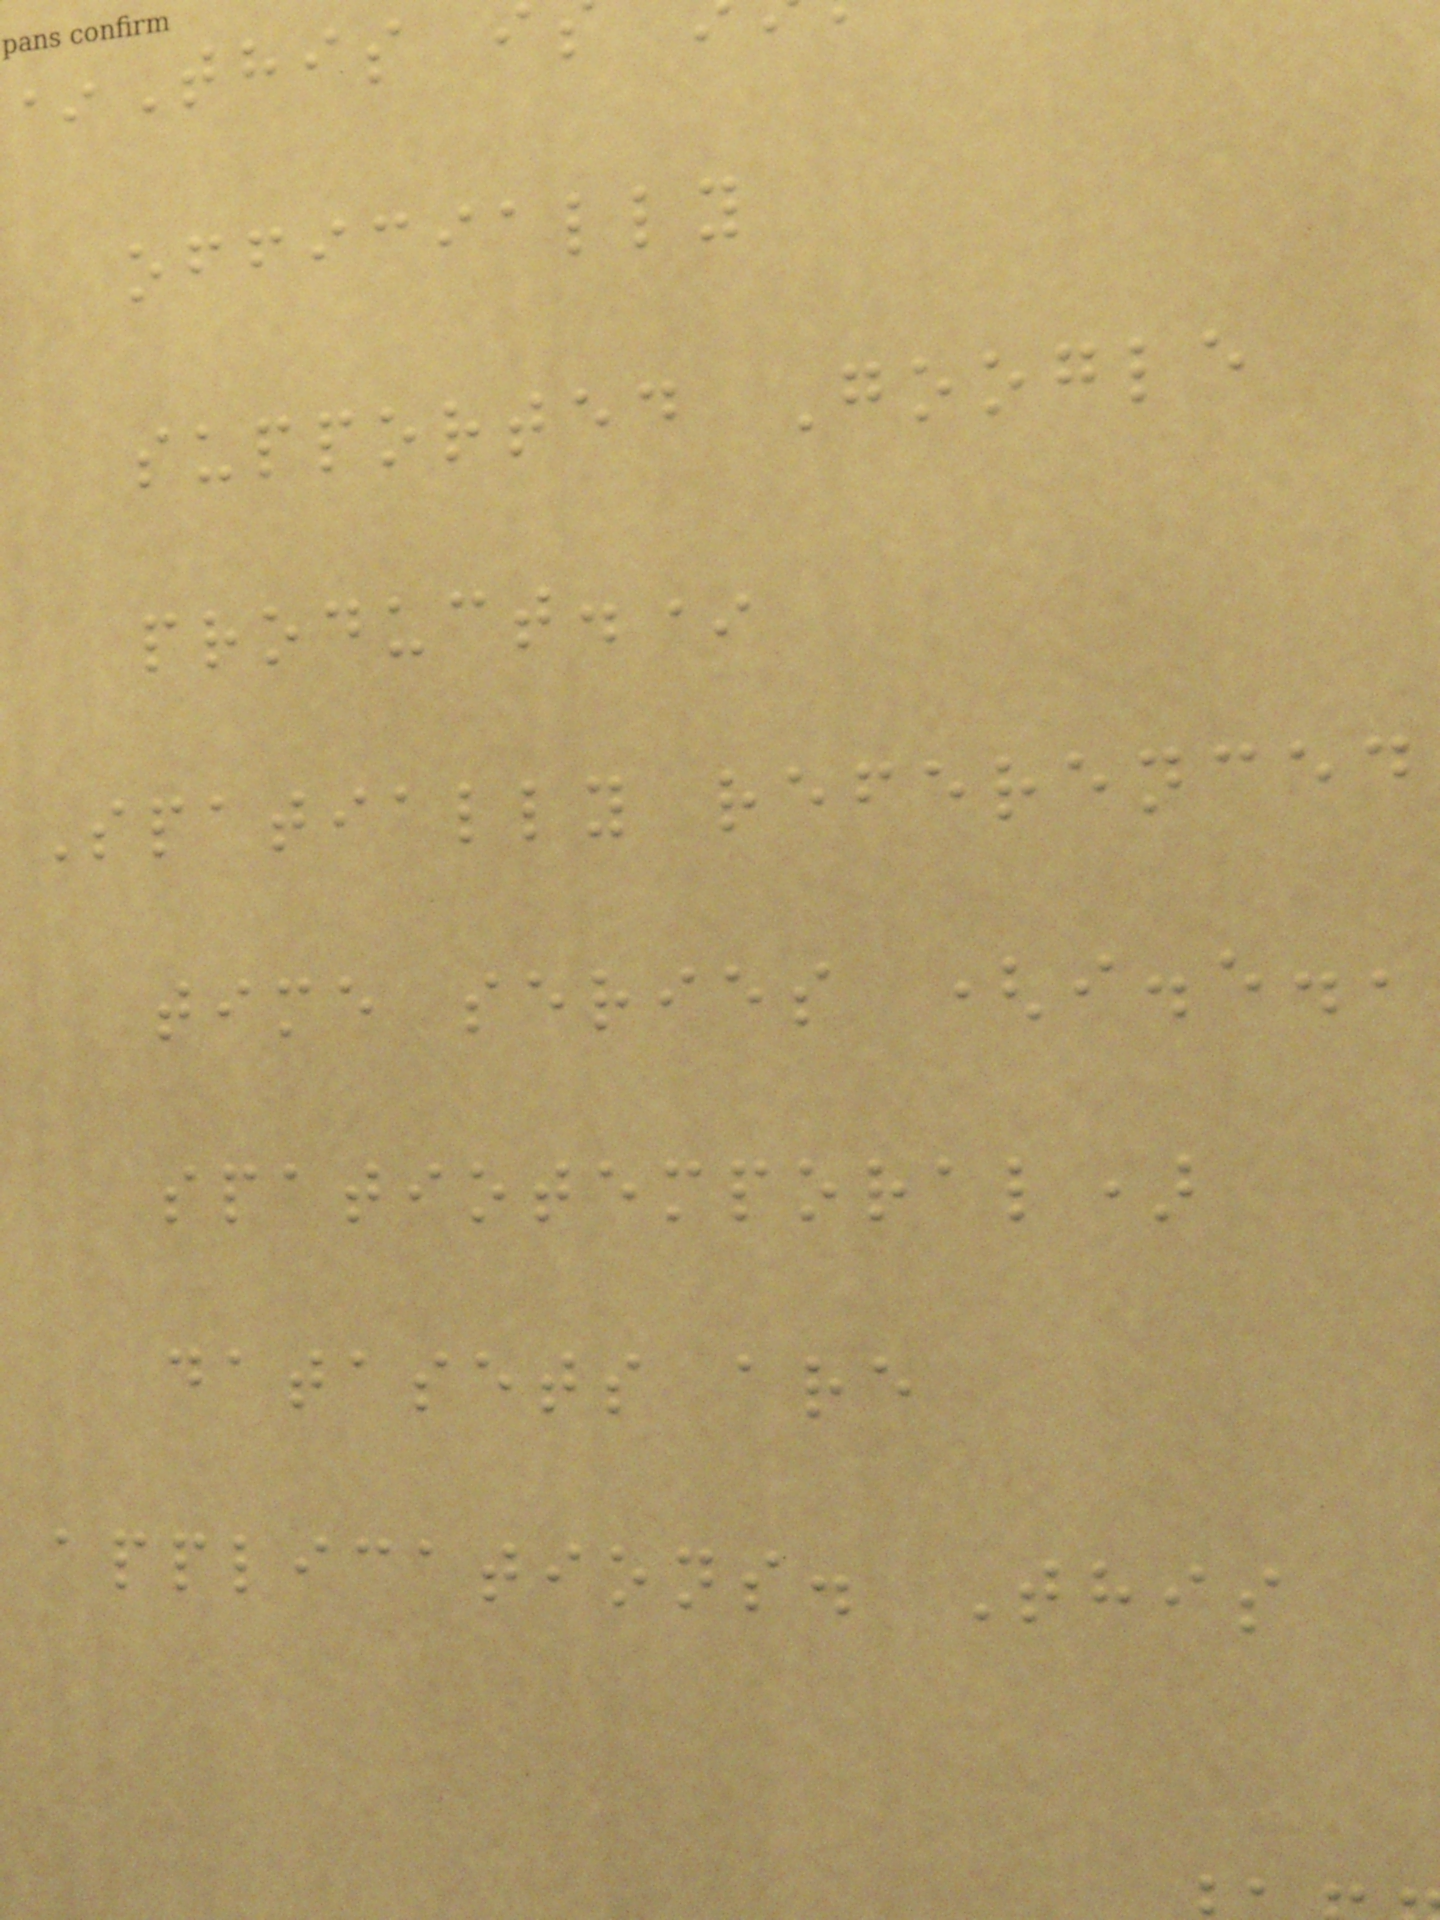*This i
officially
supported Google
product.*
Spatially referenced
time series (i.e.,
spatiotemporal)
datasets are
applications. This
